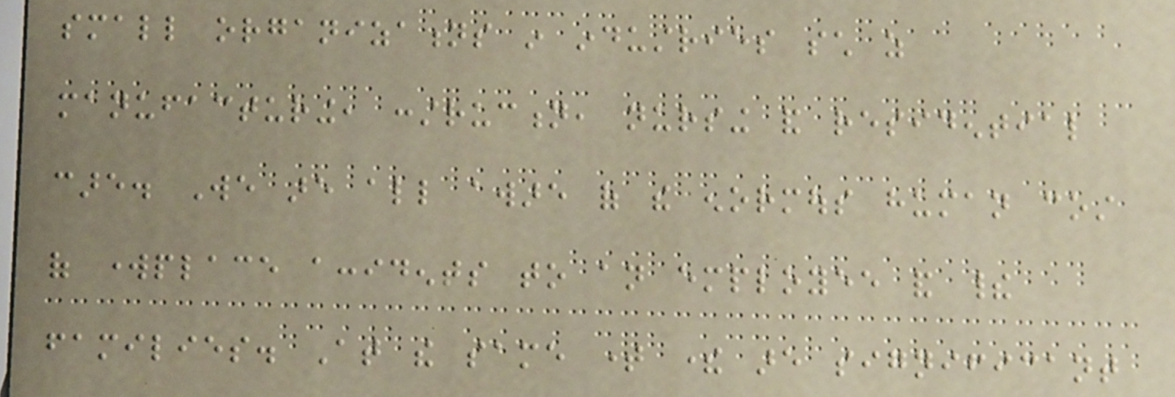small organizations in industries such as
manufacturing, construction, nursing and residential
care. We are all aware of the enormous human cost
of workplace accidents to an employee and their
families. At the same time there are significant
